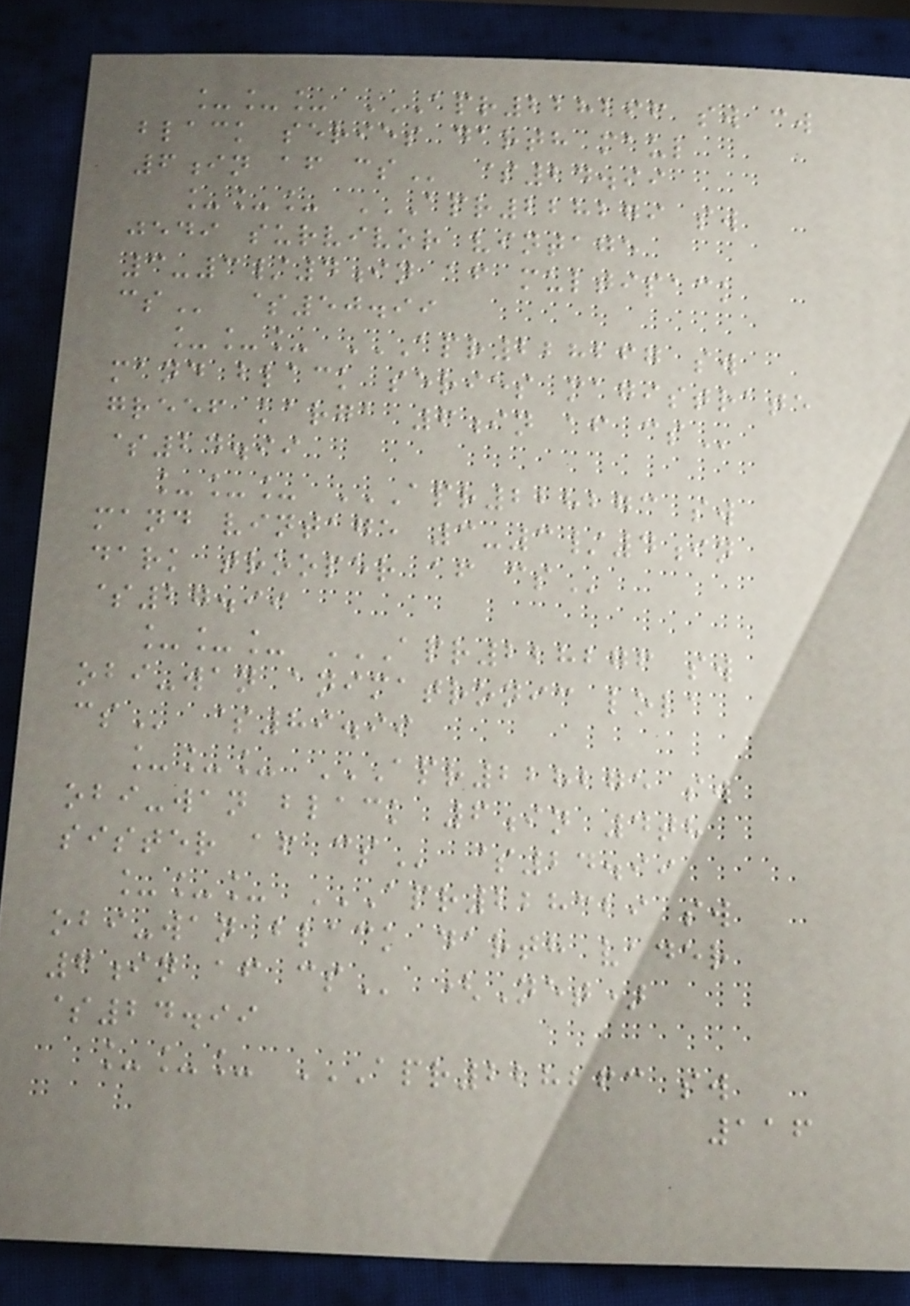___ APR228266 SW CW
BLACK SERIES DARTH MAUL
6IN AF CS $24.99
___ APR228279 SW
JEDI SURVIVOR VINTAGE
3-3/4IN AF MULTIPACK
CS $50.99
___ APR228267 SW
MAND BLACK SERIES MAGISTRATE
GREEF KARGA 6IN AF CS
$24.99
___ APR228273 SW
MAND VINTAGE 3-3/4IN
DARK TROOPER AF CS
$27.99
___ APR228276 SW
OBI-WAN ANIMATRONIC LOLA
CS $89.99
___ APR228275 SW
OBI-WAN BLACK 6IN 4TH
SISTER AF CS $24.99
___ APR228329 SW
OBI-WAN BLACK DARTH VADER
6IN AF CS (Net)
$24.99
___ APR228263 SW
116
